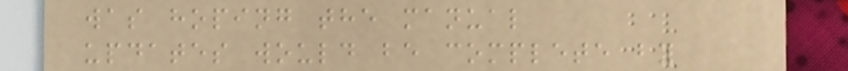was hoping the manual
updates would be complete by
